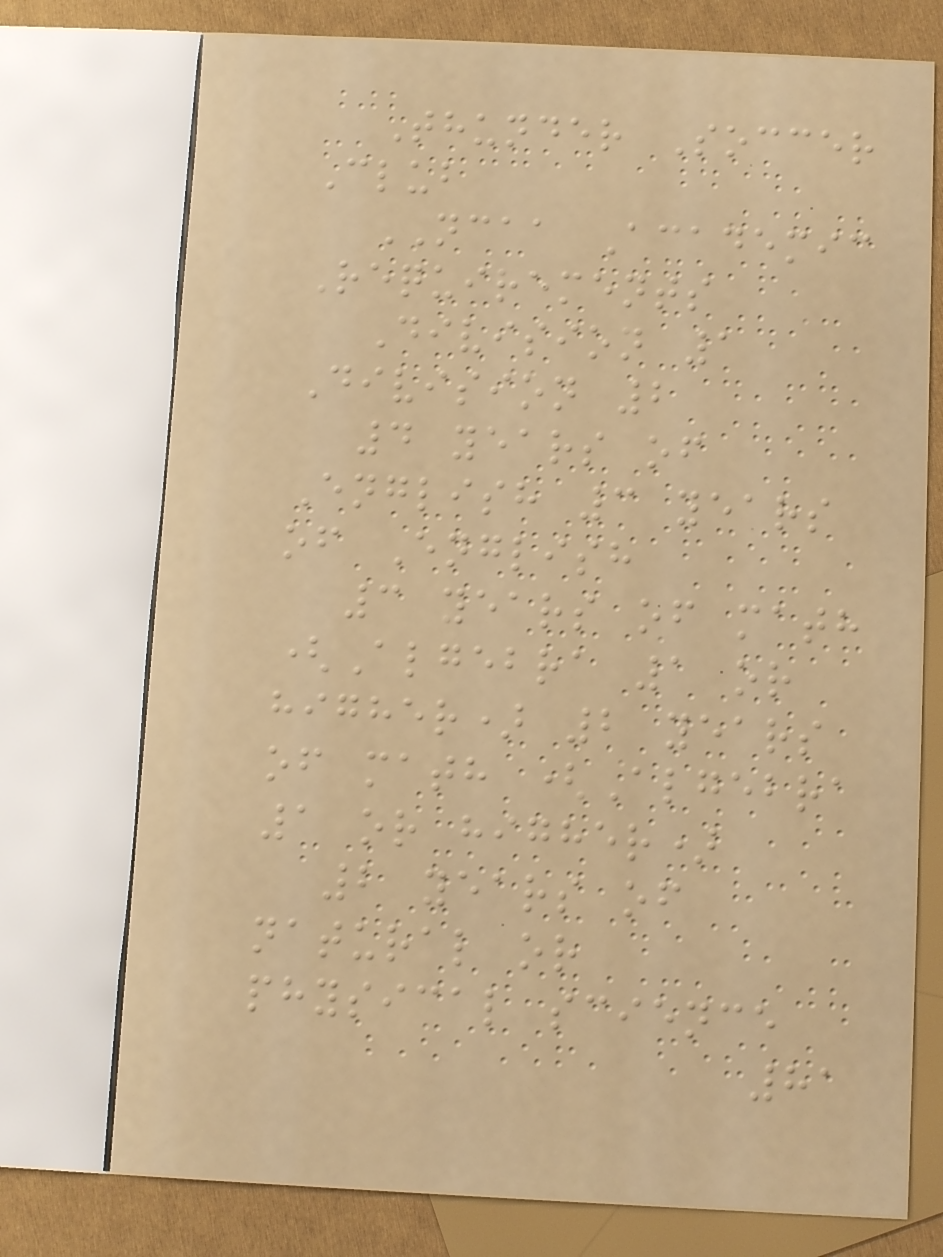Thunder Soccer
Club
NCAA Academic
Requirements
Division 1
Division 2
4 years of
English 3 years
of English
3 years of math
(Algebra 1 or
higher) 2 years
of math (Algebra
1 or higher)
2 years of
natural or
physical science
81
